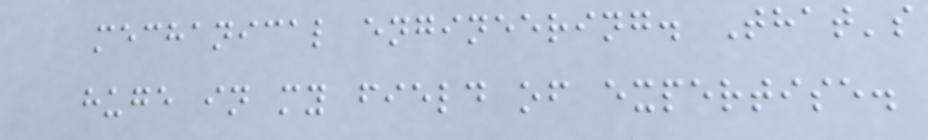mechanical engineering. That's
huge in my field of expertise.
